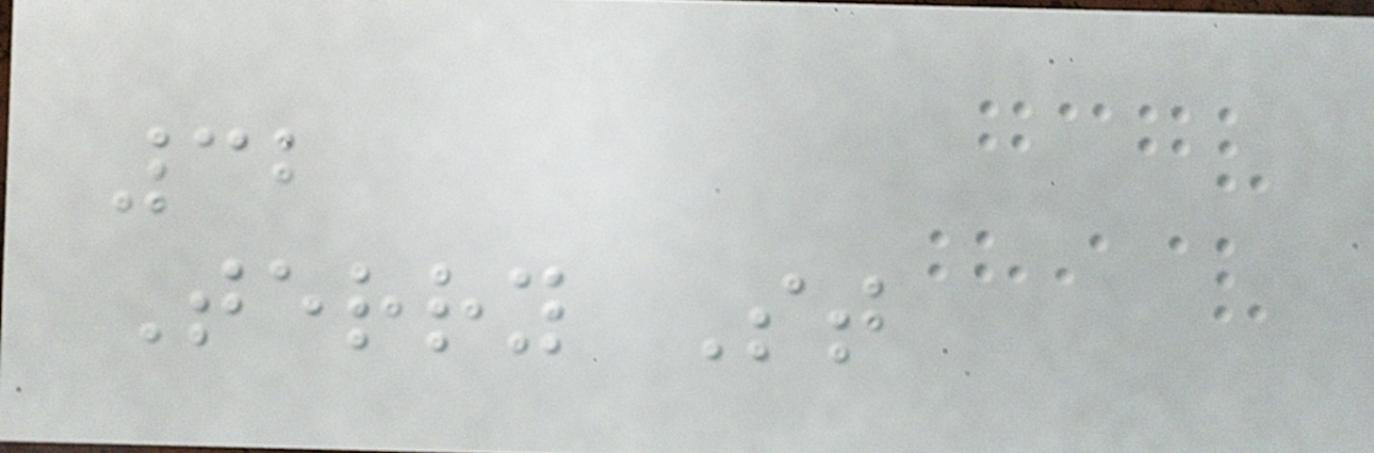32
Terry St
